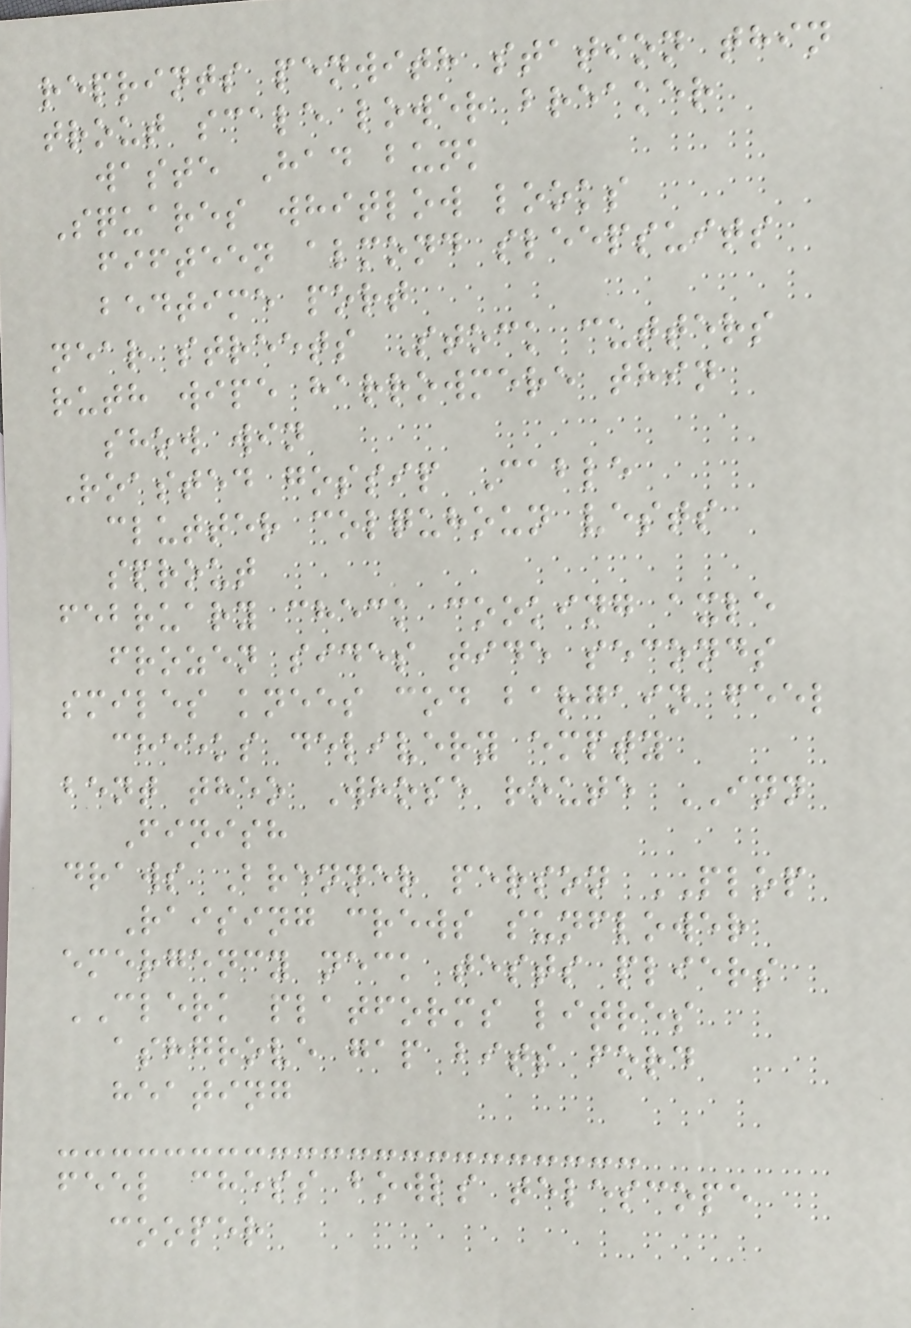reprints penwith station thin
trout scale lower breaker
waste Had bunk
Squares whitlow looks
fifteen almond sleepsuits
bedtime port
near streets Stock cutters
ruth wipe harrowmere thin
show win
Roasted gossip Cable
clutter colquhoun vests
sprout
february check cooking axle
frozen sides tide seconds
smiles knees cod bargain feel
cheeks delivery empty
bent theo Whose route INN
Finish
draws Brenner person PLOP
Raising crews sunflower
emergency neck tests pliers
CLERK platforms litres
ashgrove gap bits ford
heating
feel chess bowls telescope
cooper
